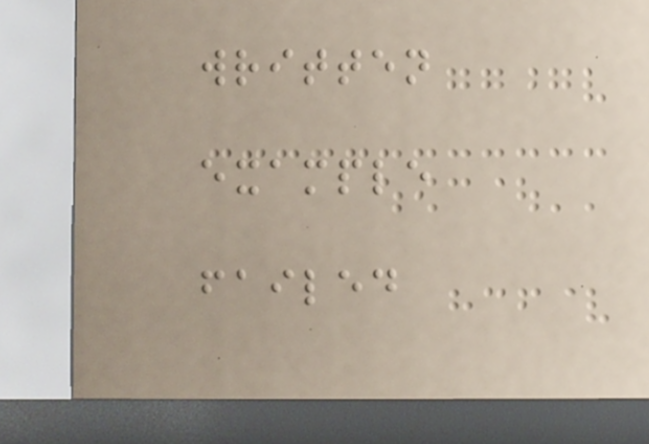written
example
failed
